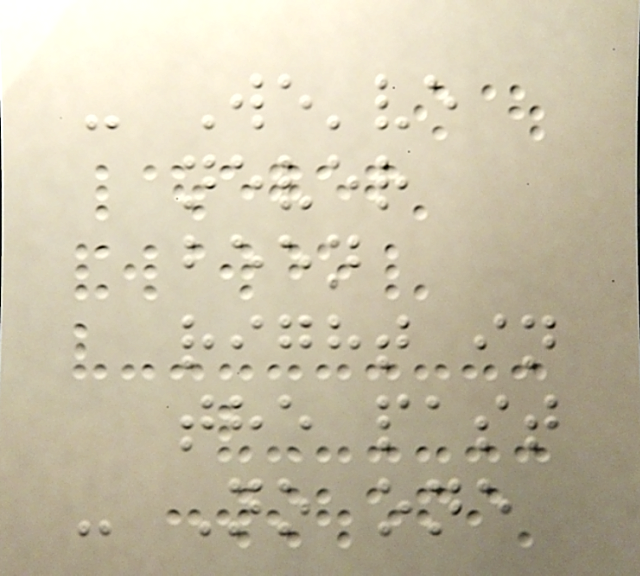- We've
never
been
right in
the past
- No one
